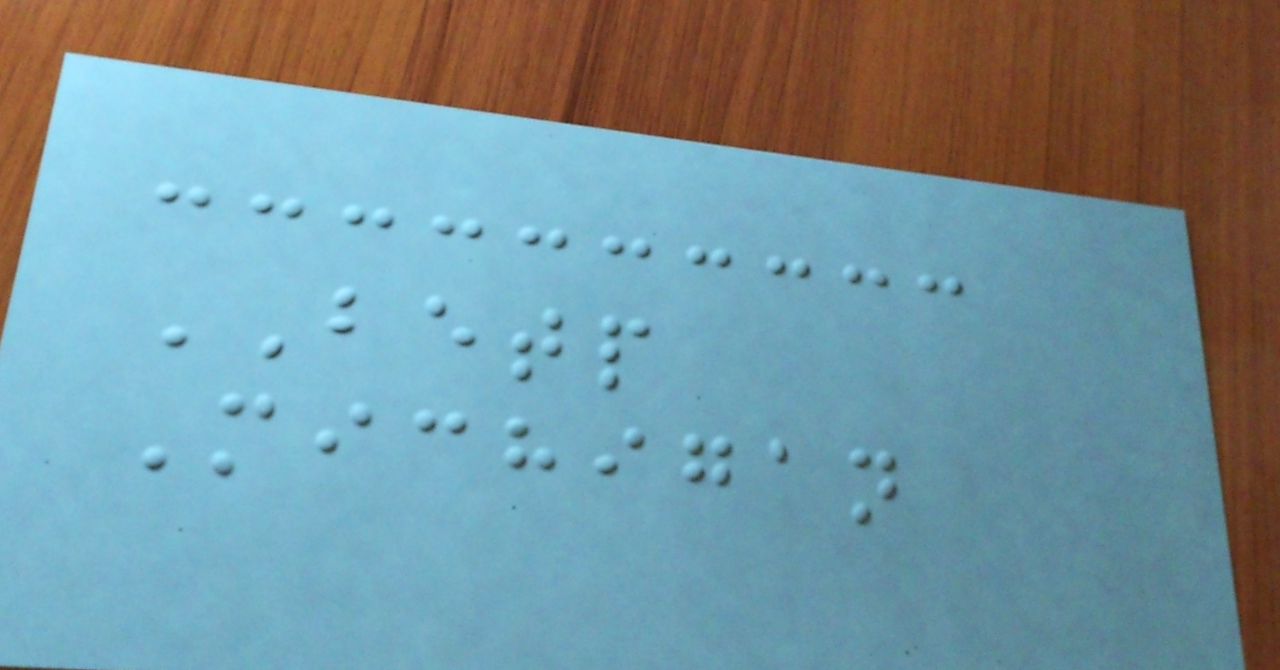BETP
Michigan
